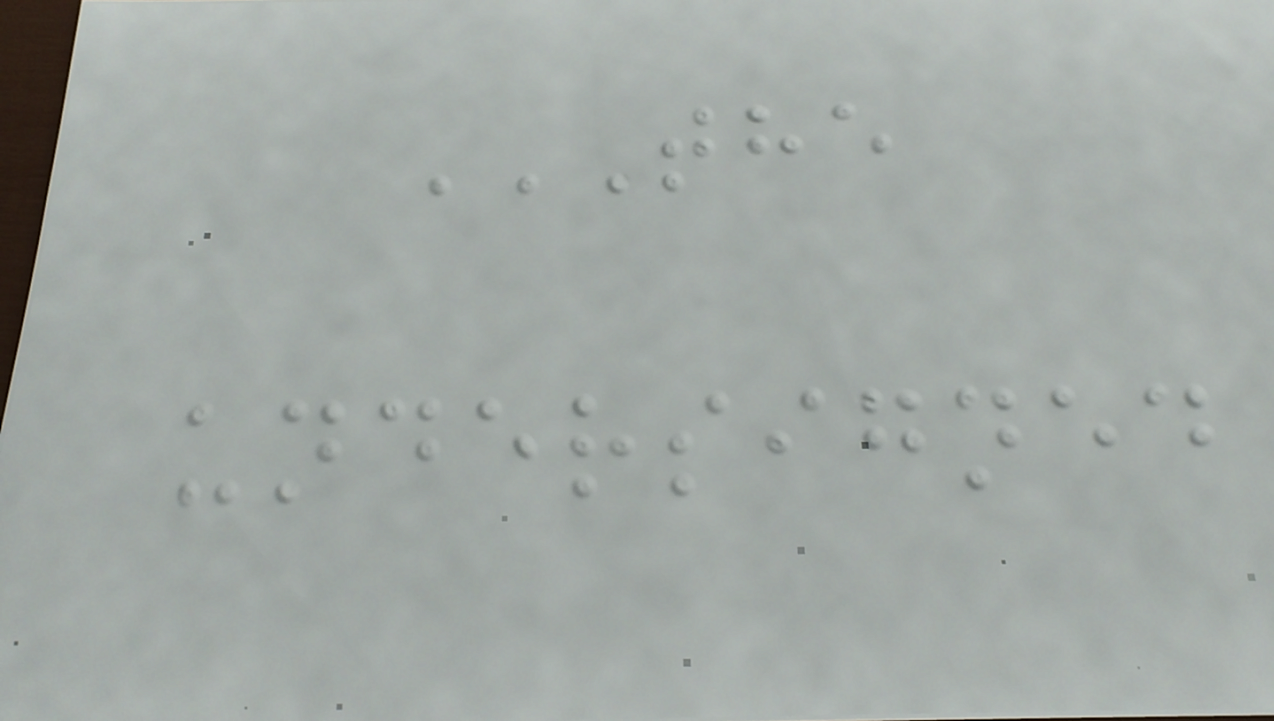THE
UNDERSIGNED
